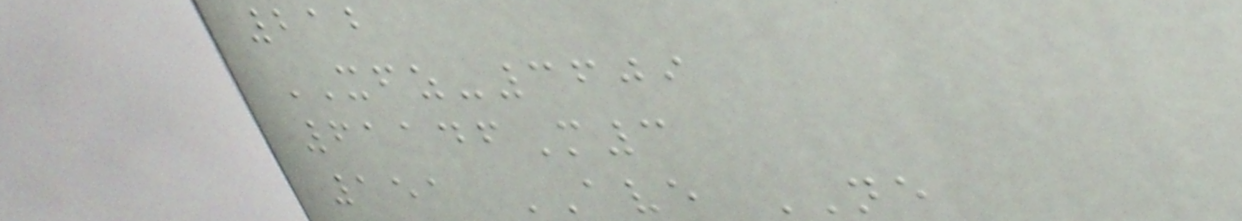212
XFZ-3609
61146M3
151 AVE NE
